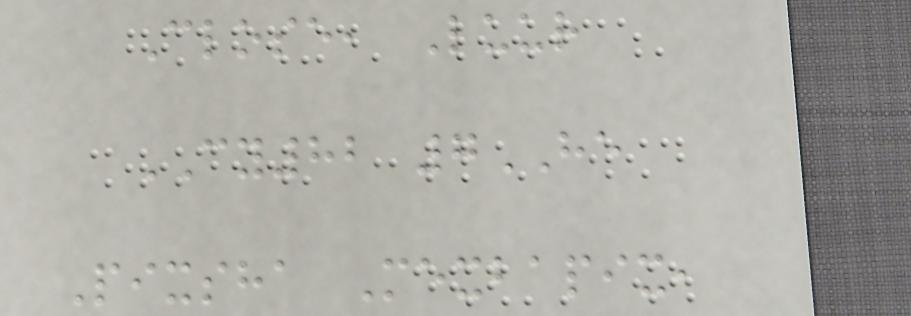Close, Luur
CY82 7HE
Pixsha Mexbapix,
